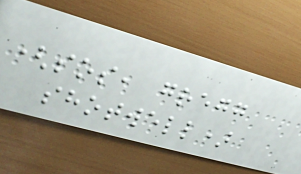(sos, gregg
shotwell)
